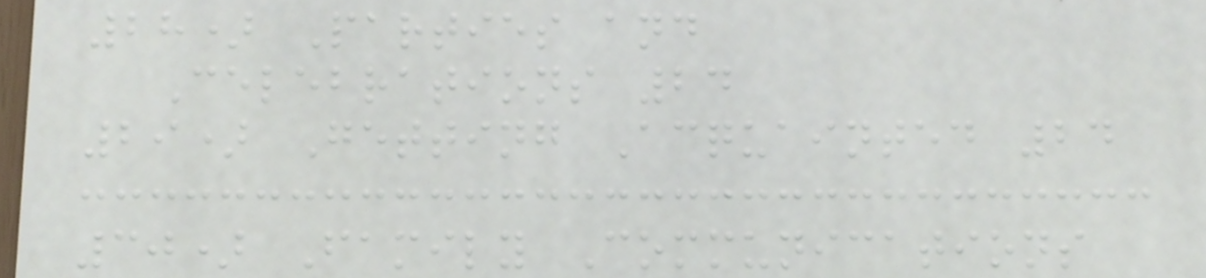28) Parties and
Celebrations 24
29) Getting Acquainted 24
30) Family Communications
